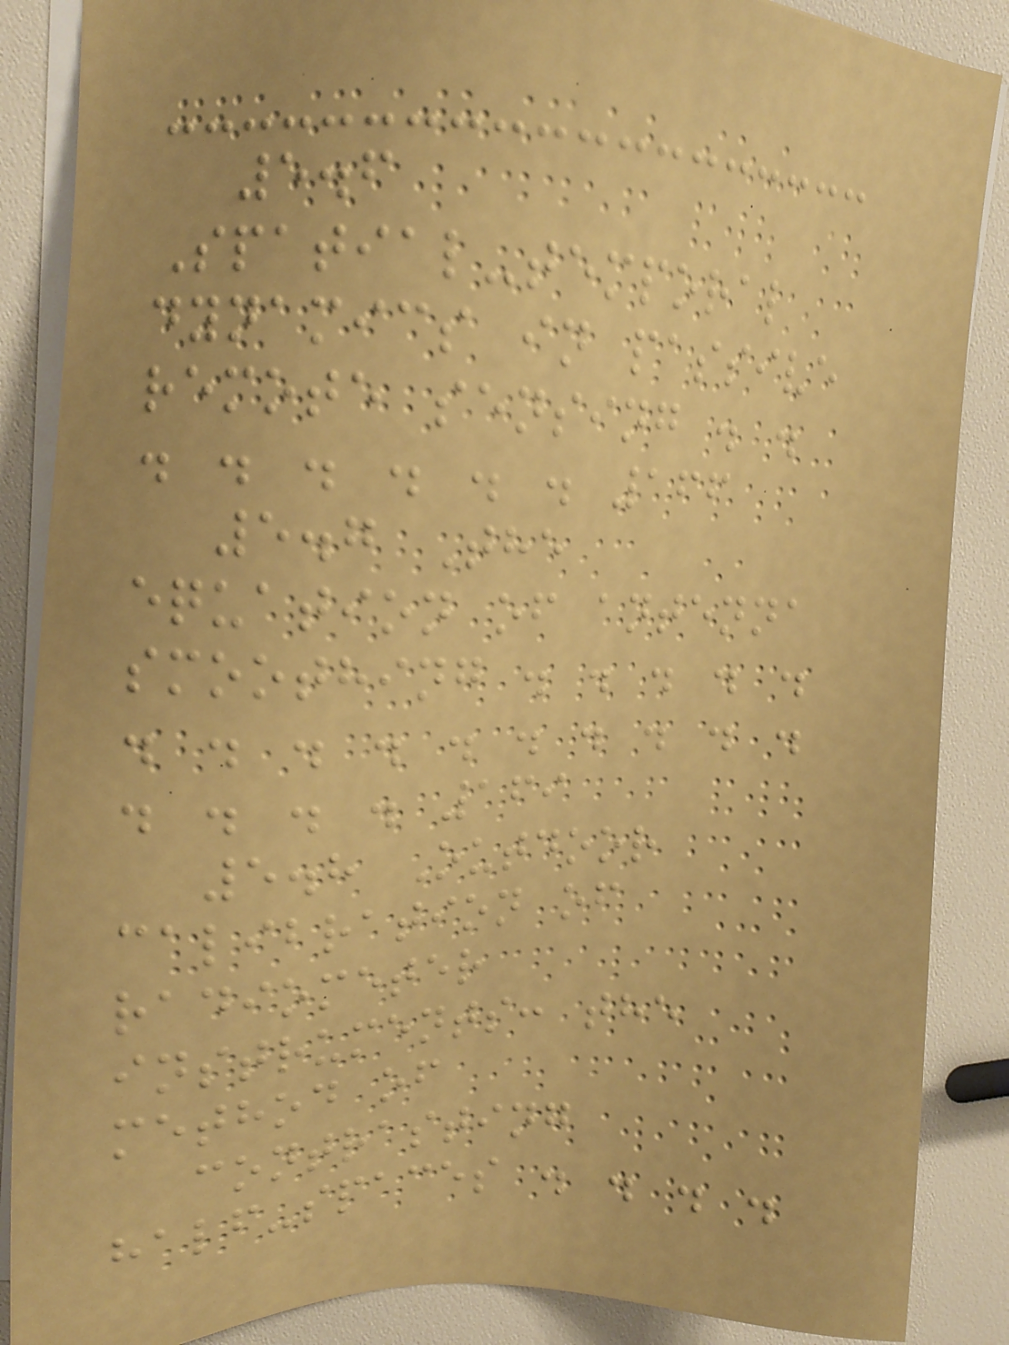5.6
Spatial-temporal
dynamics in passive
remote sensing . .
. . . . . . 166
5.7 The
equation of antenna
smoothing . . . . .
. . . . . . . . . .
. . . . 169
5.8 Outdoor
calibration of
radiometer
instruments: the
method of
contrasting
half-spaces . . . .
